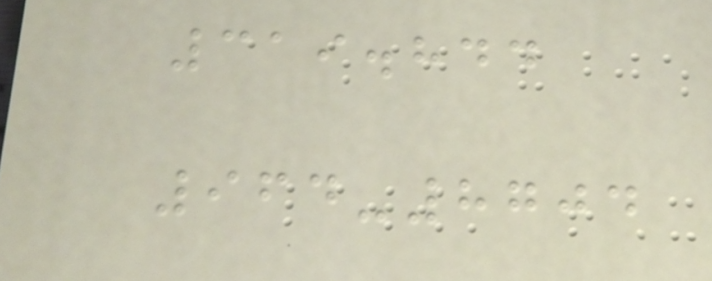319.844
964-8704
